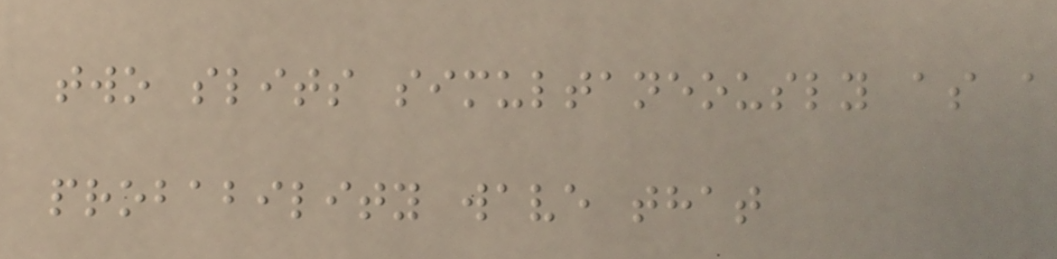two slits simultaneously as a
probability wave that
